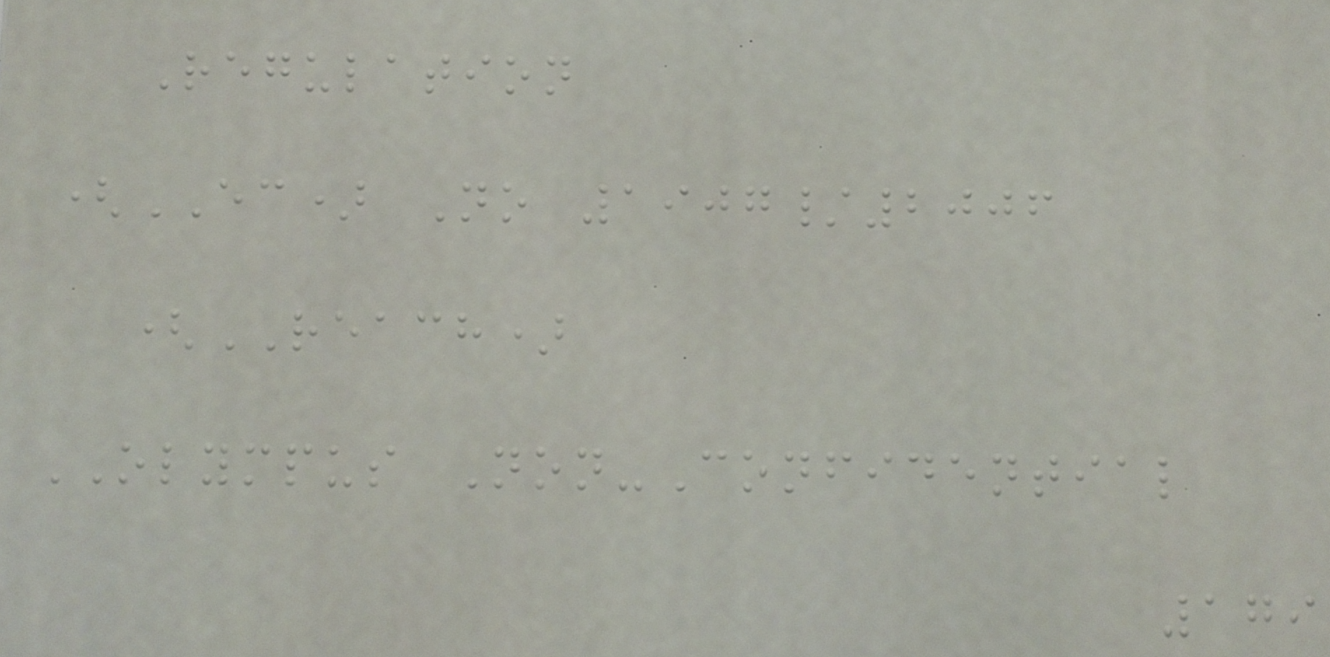Regulation
(EC) No 1907/2006
(REACH)
OLYMPUS Non-Confidential
179
